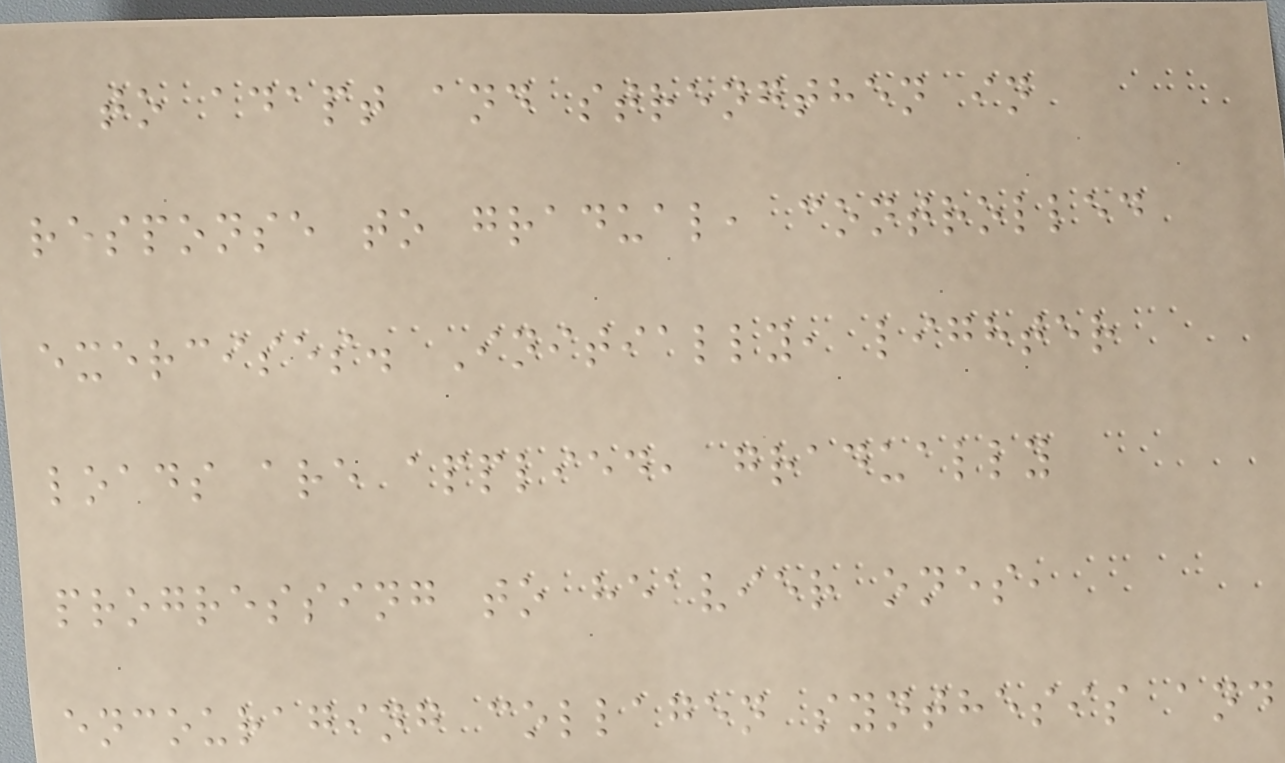to adapt and strengthen in
response to gradual, controlled
exercises. Initially, lighter
loads are applied, gradually
progressing to heavier ones,
encouraging collagen synthesis and
